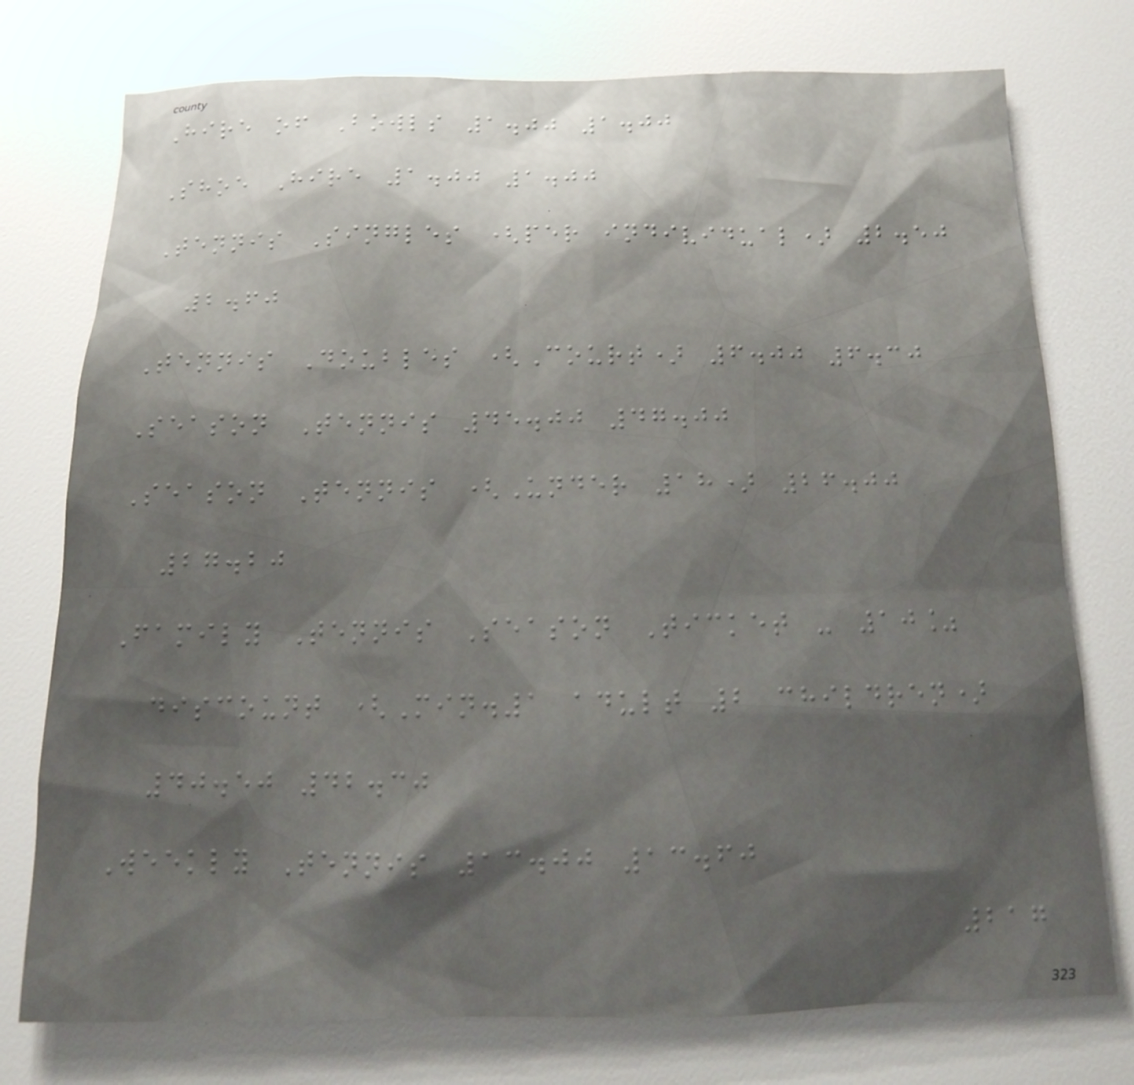Hire of Bowls 1.00 1.00
Shoe Hire 1.00 1.00
Tennis Singles (per individual) 2.50
2.60
Tennis Doubles (Court) 6.00 6.30
Season Tennis 45.00 47.00
Season Tennis (Under 18) 26.00
27.20
Family Tennis Season Ticket - 10%
discount (Min.1 adult 2 children)
40.50 42.30
Weekly Tennis 13.00 13.60
217
